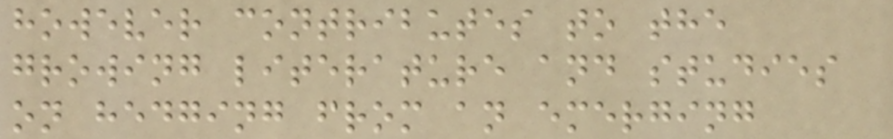however contributes to the
growing literature and studies
on hedging from an emerging
